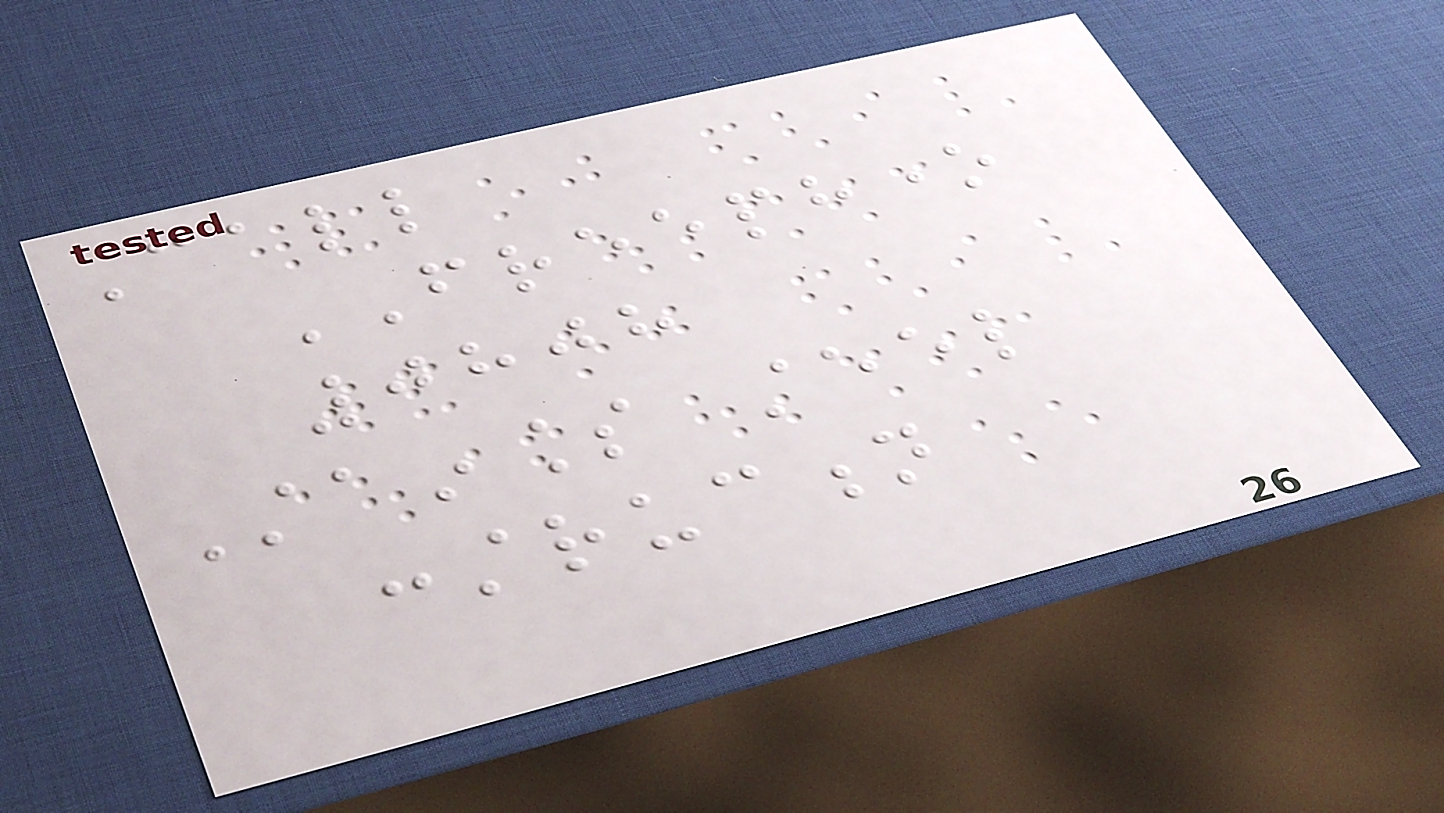Call
FREEPHONE
0808
Stainless steel
construction
